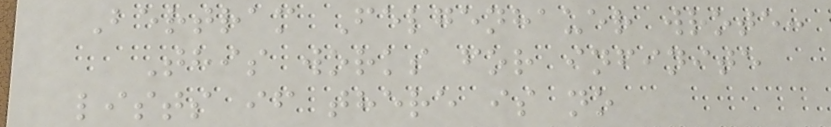Bertram Felgenhauer wrote:
This works for infinite
lists if there is no
